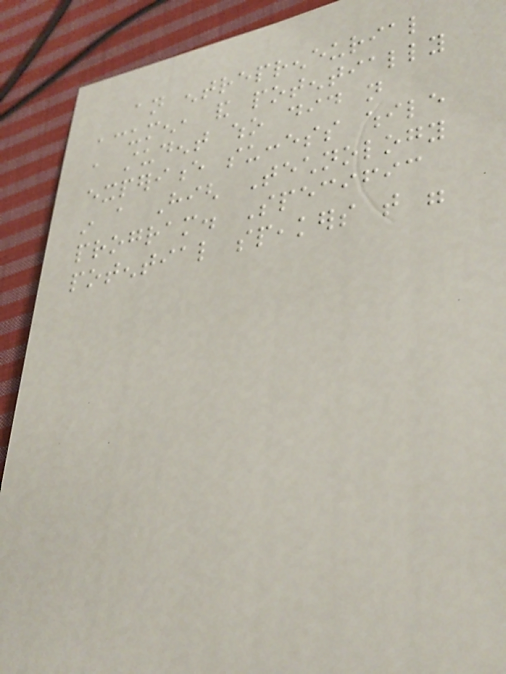an entrepreneurial
acumen, and potentially
a student who did not
experience success while
in a High Technology
program. Specific
potential speakers that were
